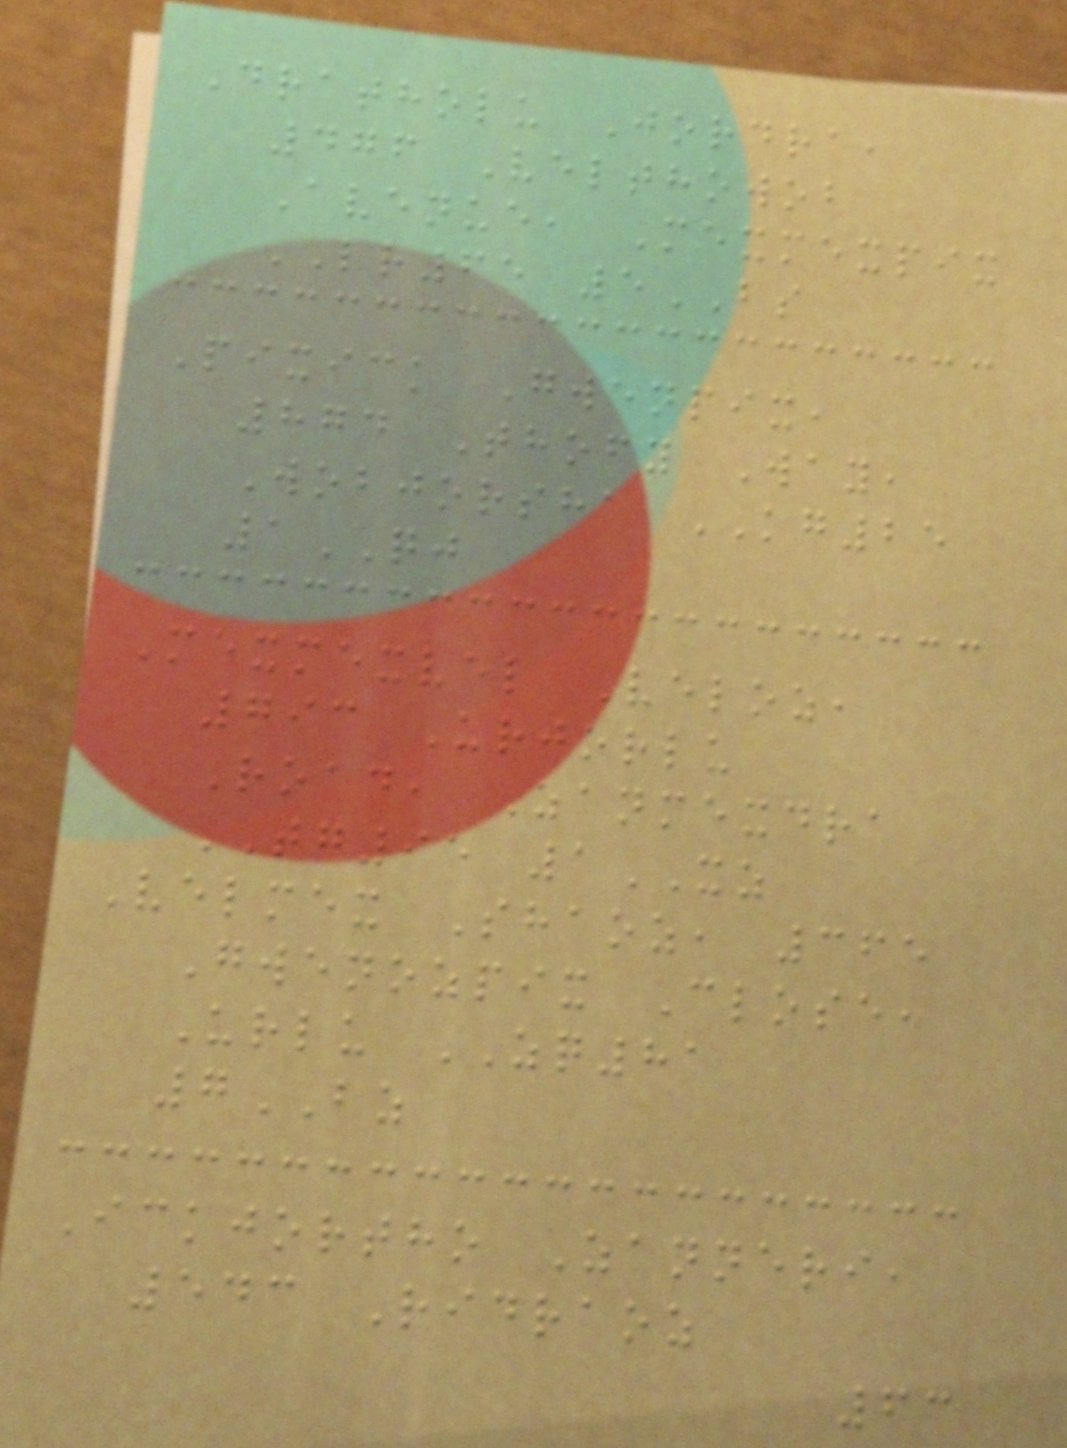Dratholu Jordra,
476 Velthowob
Avenue, Mexmexpix
LR65 5BS
Pixick Gwenpix,
874 Thofy Way,
Wobjorsha KG25
1QJ
Mexmexvel Veloz,
793 Urjorlu
Road, Zanmexdra
TG95 1XZ
Velmex Shaoz, 365
Gwenozpix Close,
Urlu ZQ81
7BZ
Ickjortho Zanneri,
543 Ridraoz
63
